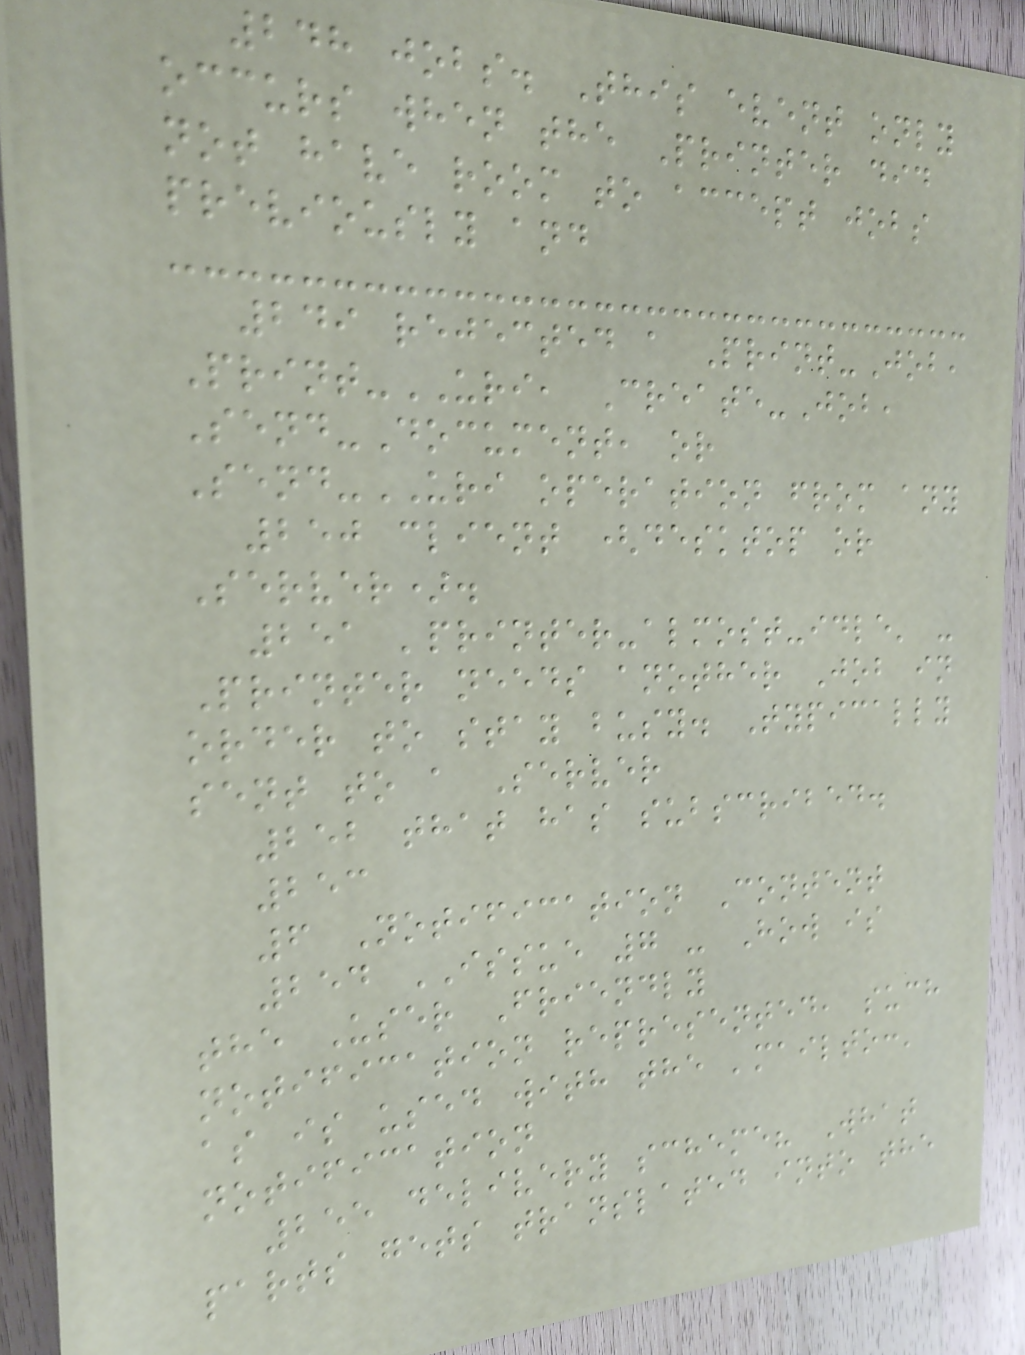248 jobs. This event only
occurs when the Printer did
not have room to accept jobs
previously and
249 rejected a Print-Job,
Print-URI, Create-Job,
Send-Document, or
Send-URI operation from any
250 client (desktop or
Server).
251 'printer-almost-idle' -
Printer needs another Job in
order to stay busy. Typically
sent to a Server
252 that has subscribed.
253
6 Notification Content
254 ISSUE 7 - How is
the User Friendly
notification represented, such
as is used with the 'mailto:'
notification
255 delivery scheme? What
parts gets translated into the
